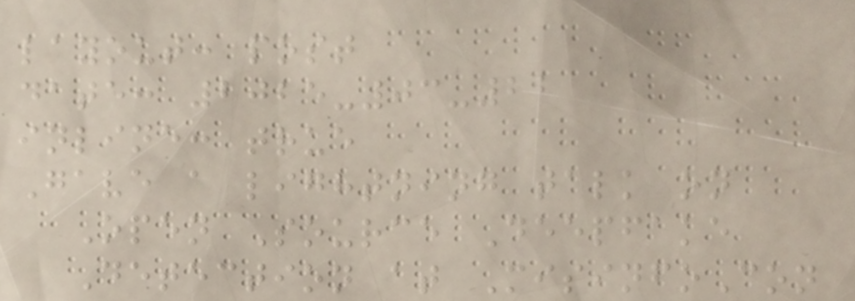layout: post
date: 2025-03-22
inline: true
Gave a lightning talk on
Open Source Deepfake
Detection at MisinfoCon
